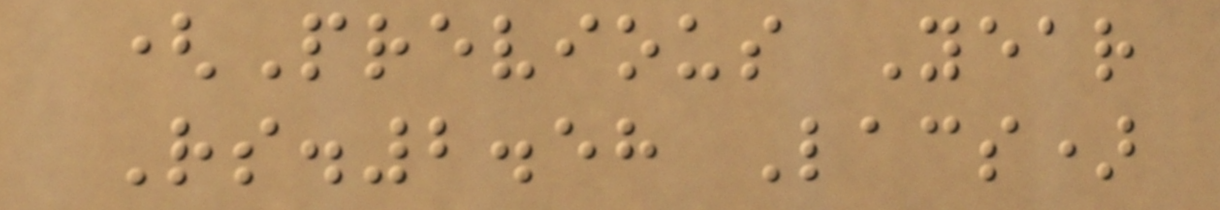(Previous Year
Rs.2.58 Lacs)
